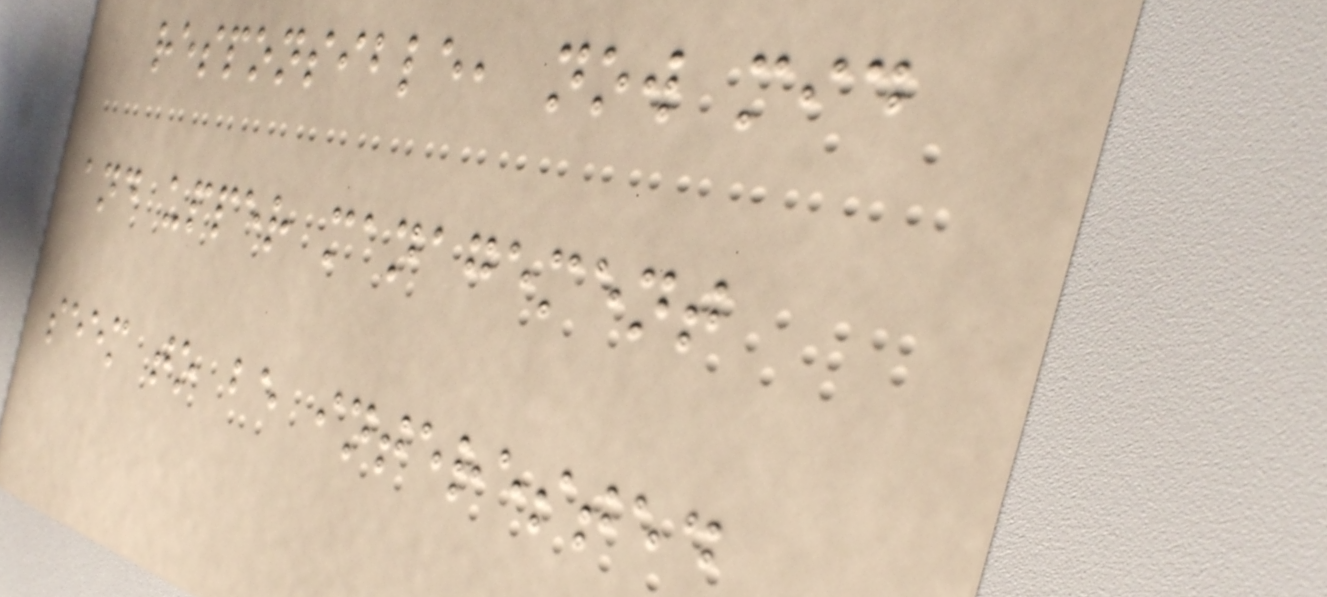responsible, now mid
and upper management
seem to be interested
